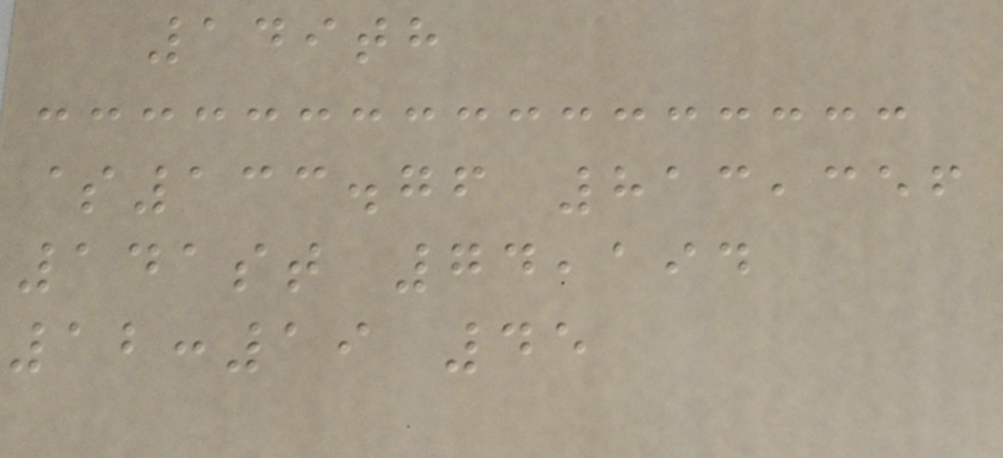149th
$133.76 813,356
141st 74,194
12:19 45
